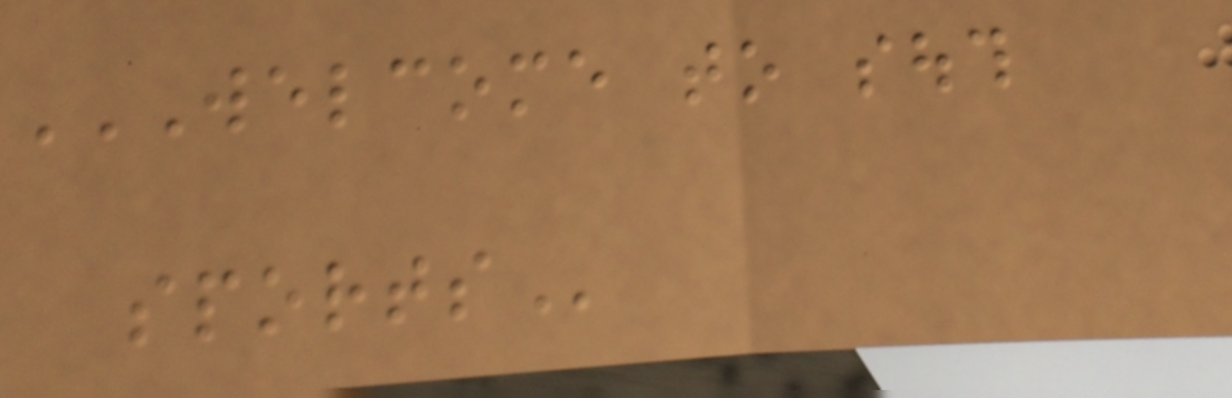WELCOME TO SOUTH
SPORTS
